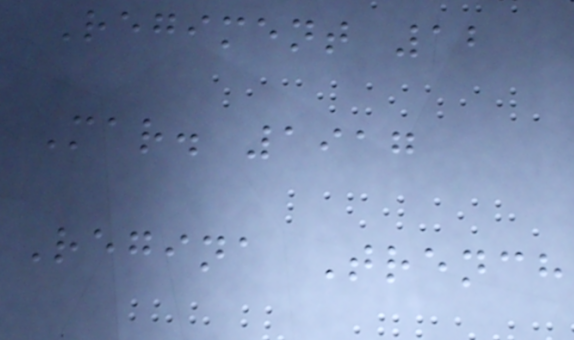Regiment 12
Mar. 1917
Regina Trench
